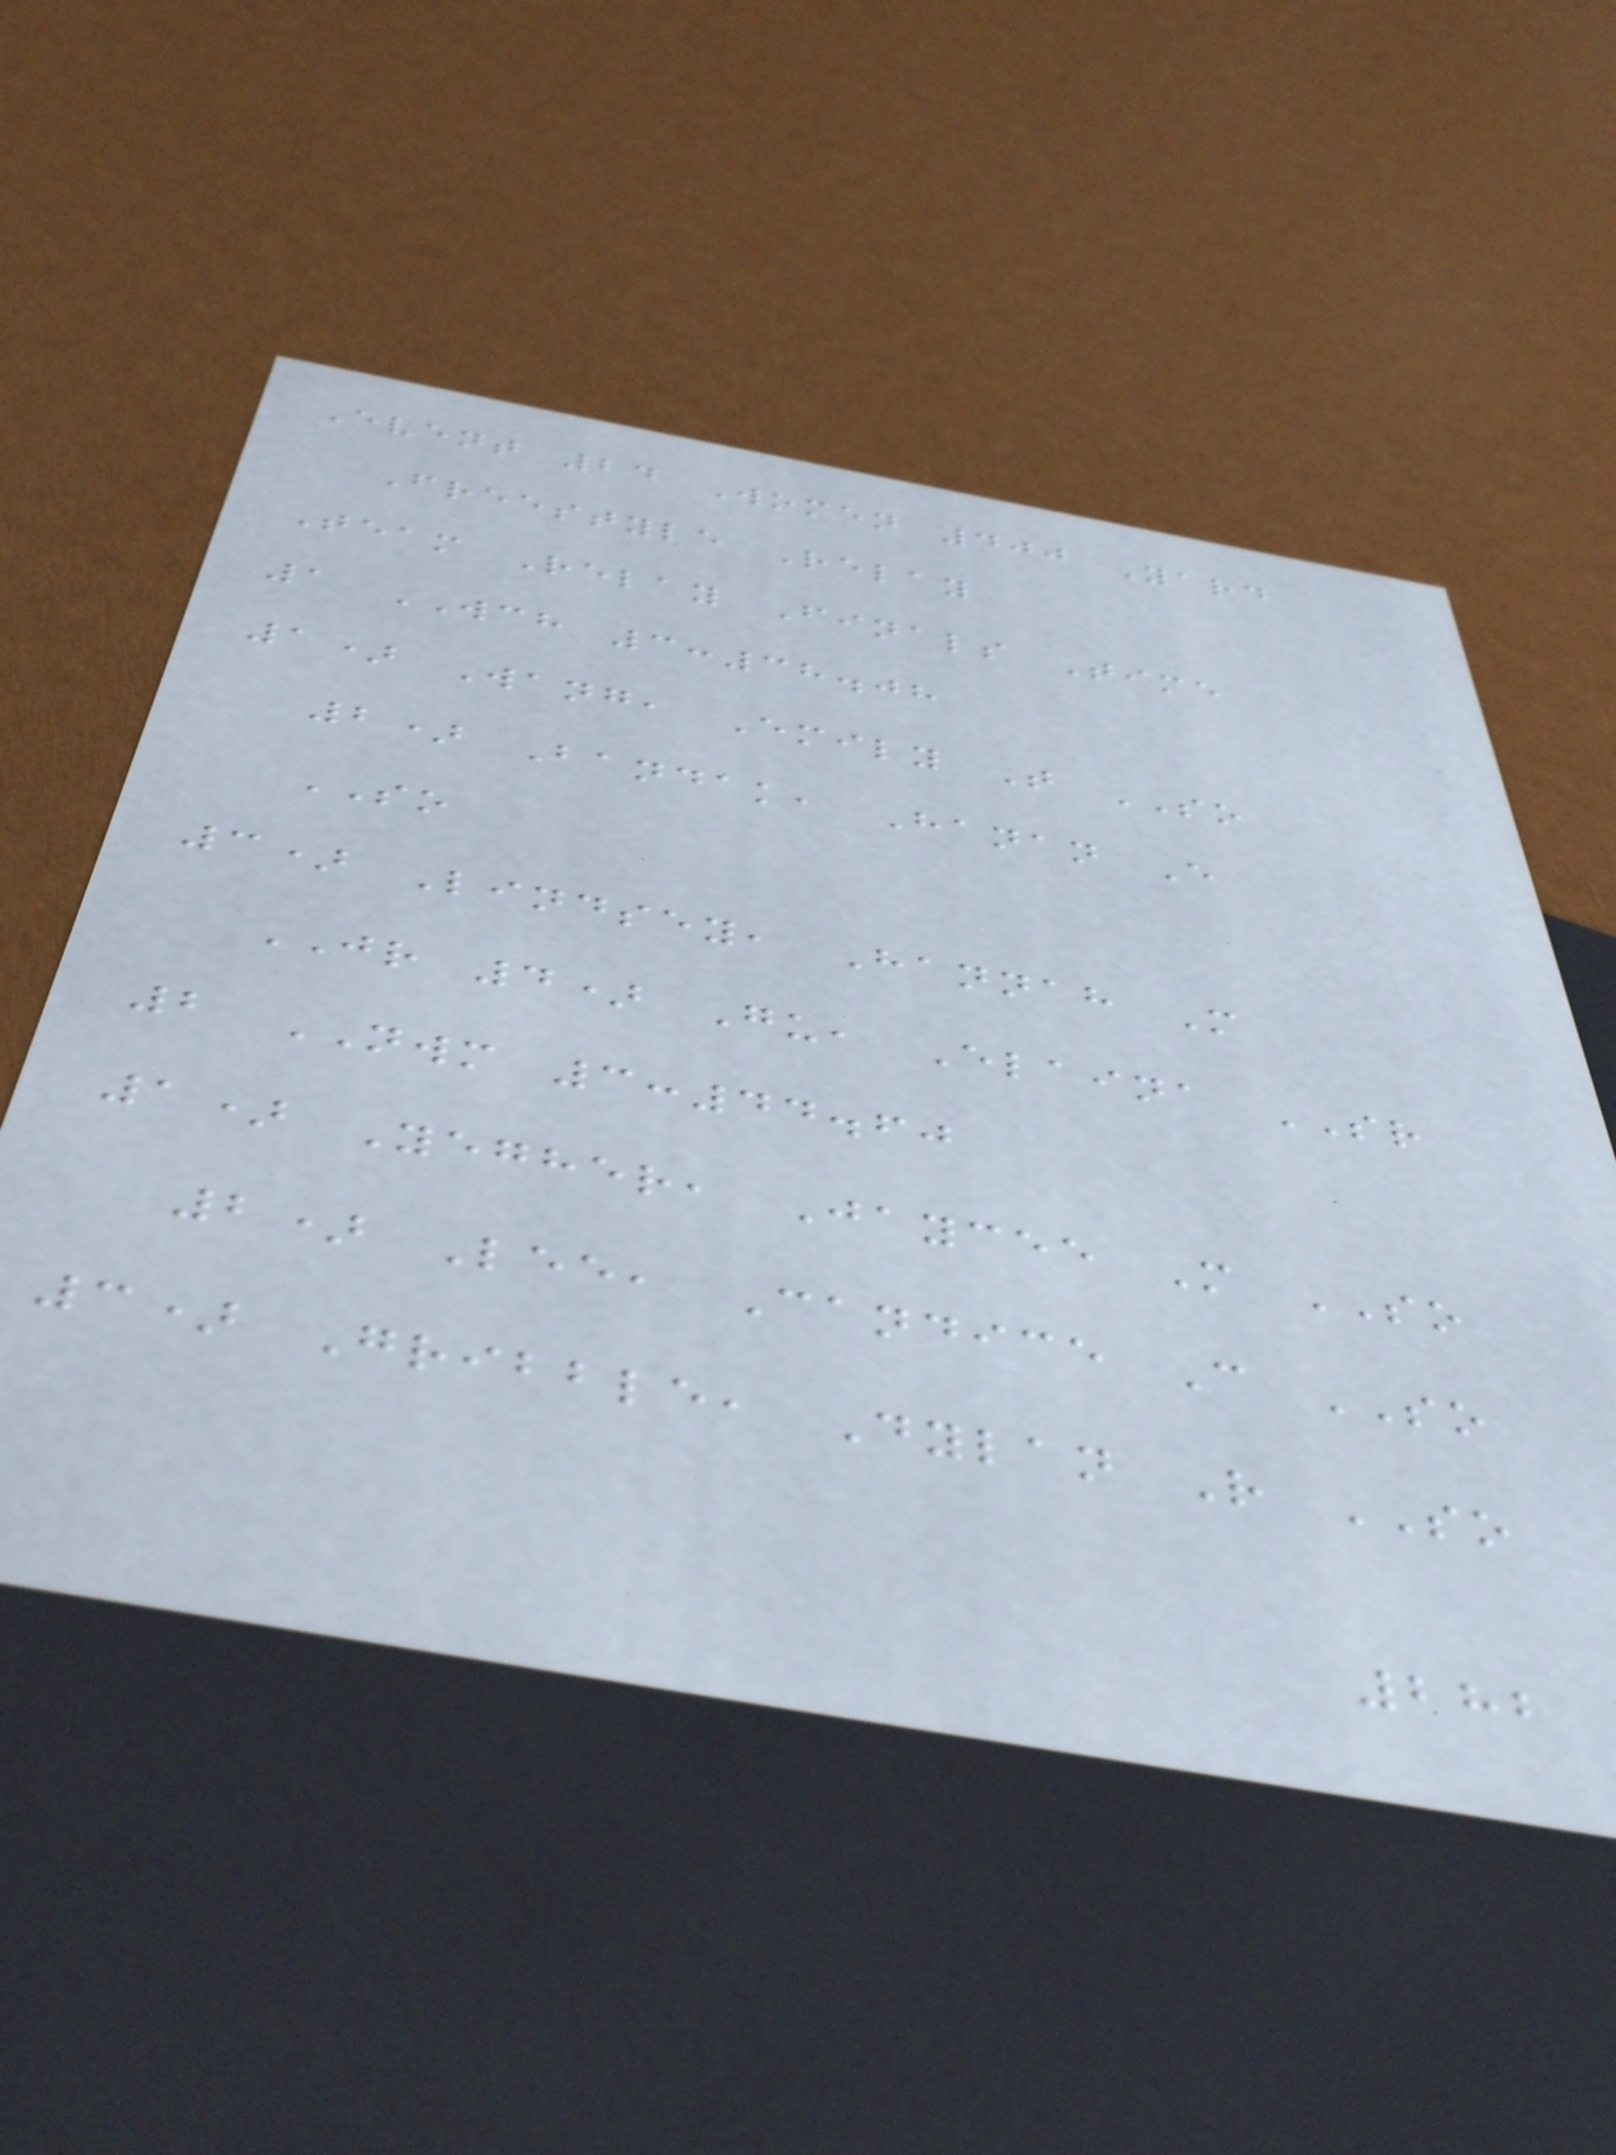Event 24 Women 400 Yard
Freestyle Relay
Team Relay Finals Time
1 WCH 3:38.08
1) Wang, Emily T SO
2) Bandak, Hanan E
SO
3) Lindsey, Hannah M
JR 4) Gu, Elaina SR
2 NWM 3:44.60
1) Yegher, Jaycee M SO
2) Lee, Candice C SO
3) Gribble, Dylan R SO
282
